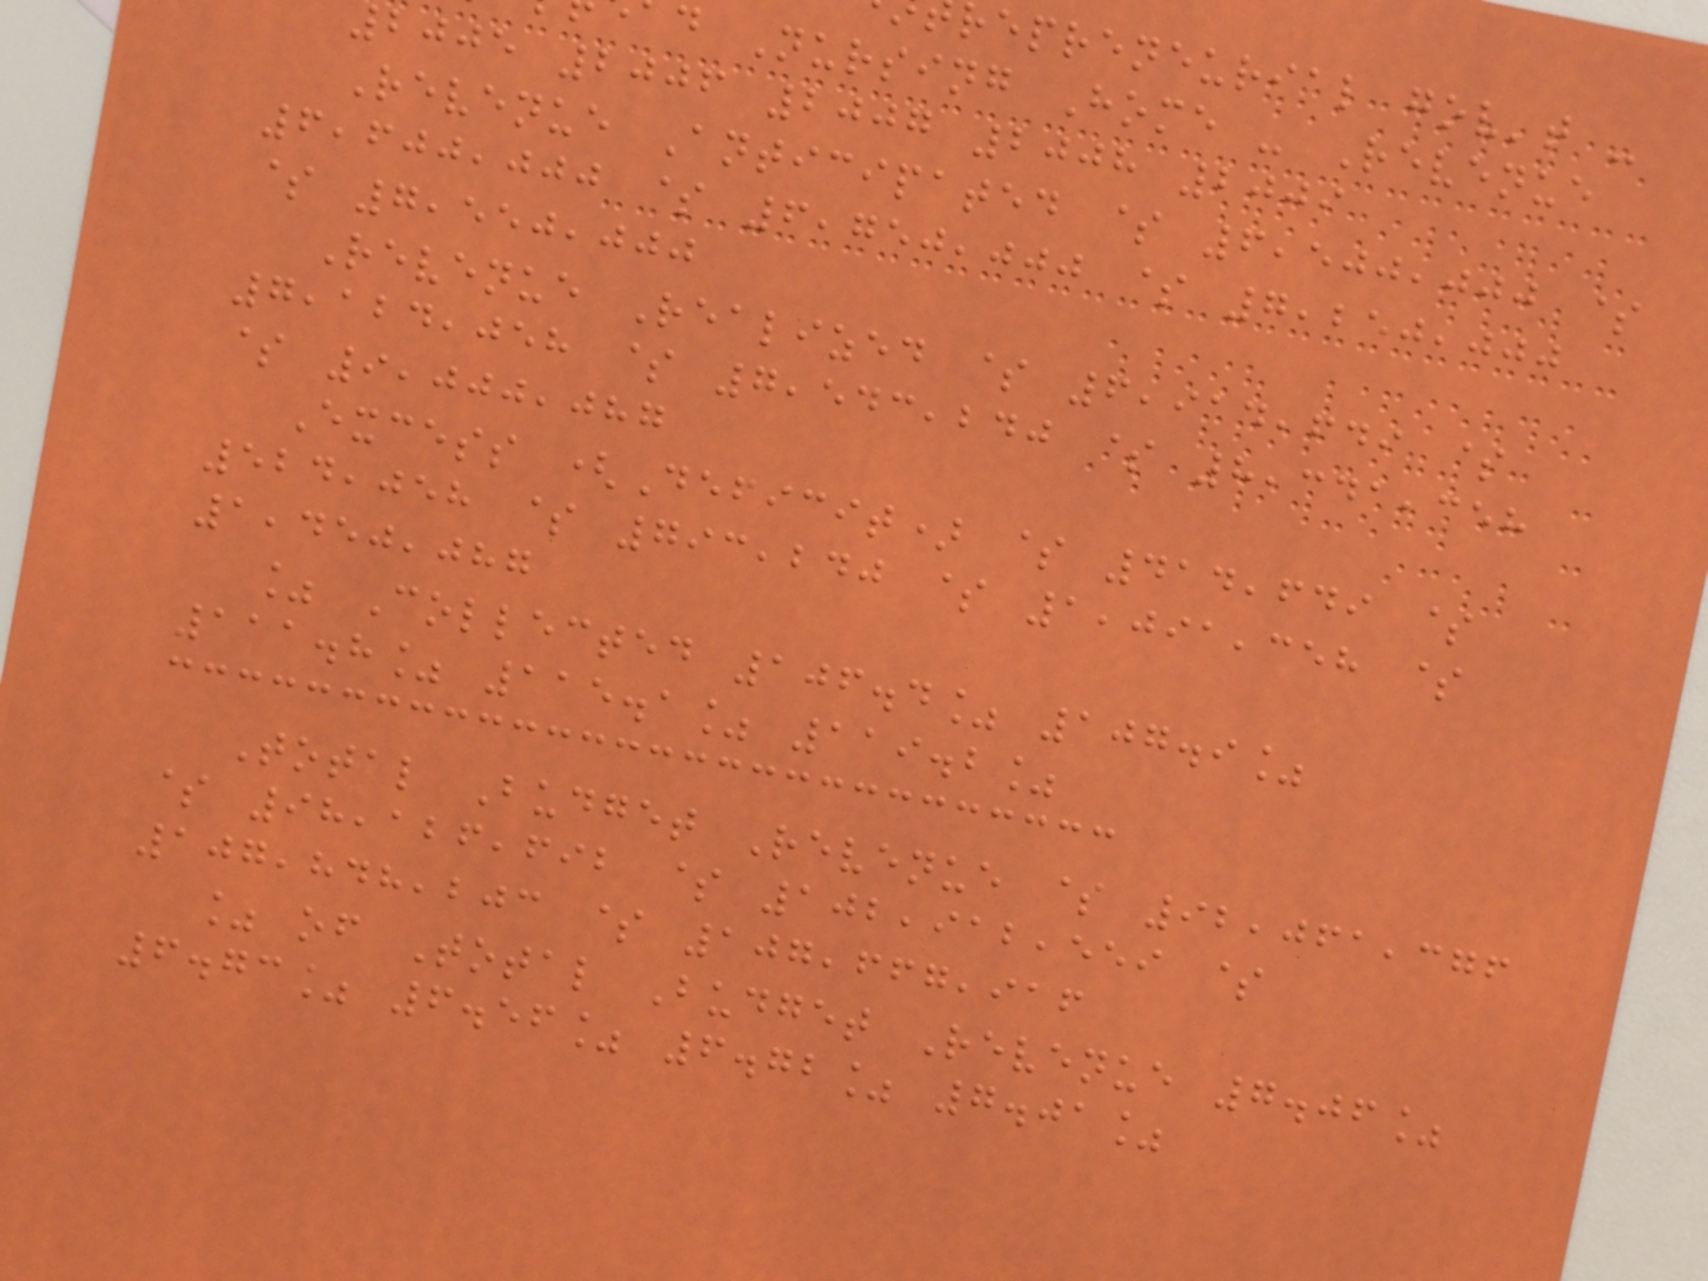repreneurial gov't -
d Nursing Home - Revenue
2005 2006 2007 2008 2009
Revenue Anticipated $ 6,500,000 $
6,600,000 $ 6,750,000 $ 7,250,000
$ 7,550,000
Revenue Realized $ 6,914,649 $
7,124,058 $ 7,543,240 $ 8,341,358
$ 9,000,087
Excess (Deficit) $ 414,649 $
524,058 $ 793,240 $ 1,091,358 $
1,450,087
% Collected 106.4% 107.9%
111.8% 115.1% 119.2%
Total Budget Revenue $ 92,061,376
$ 98,126,692 $ 102,912,559 $
107,848,203 $ 107,667,916
% of Total Budget Revenue 7.06%
6.73% 6.56% 6.72% 7.01%
